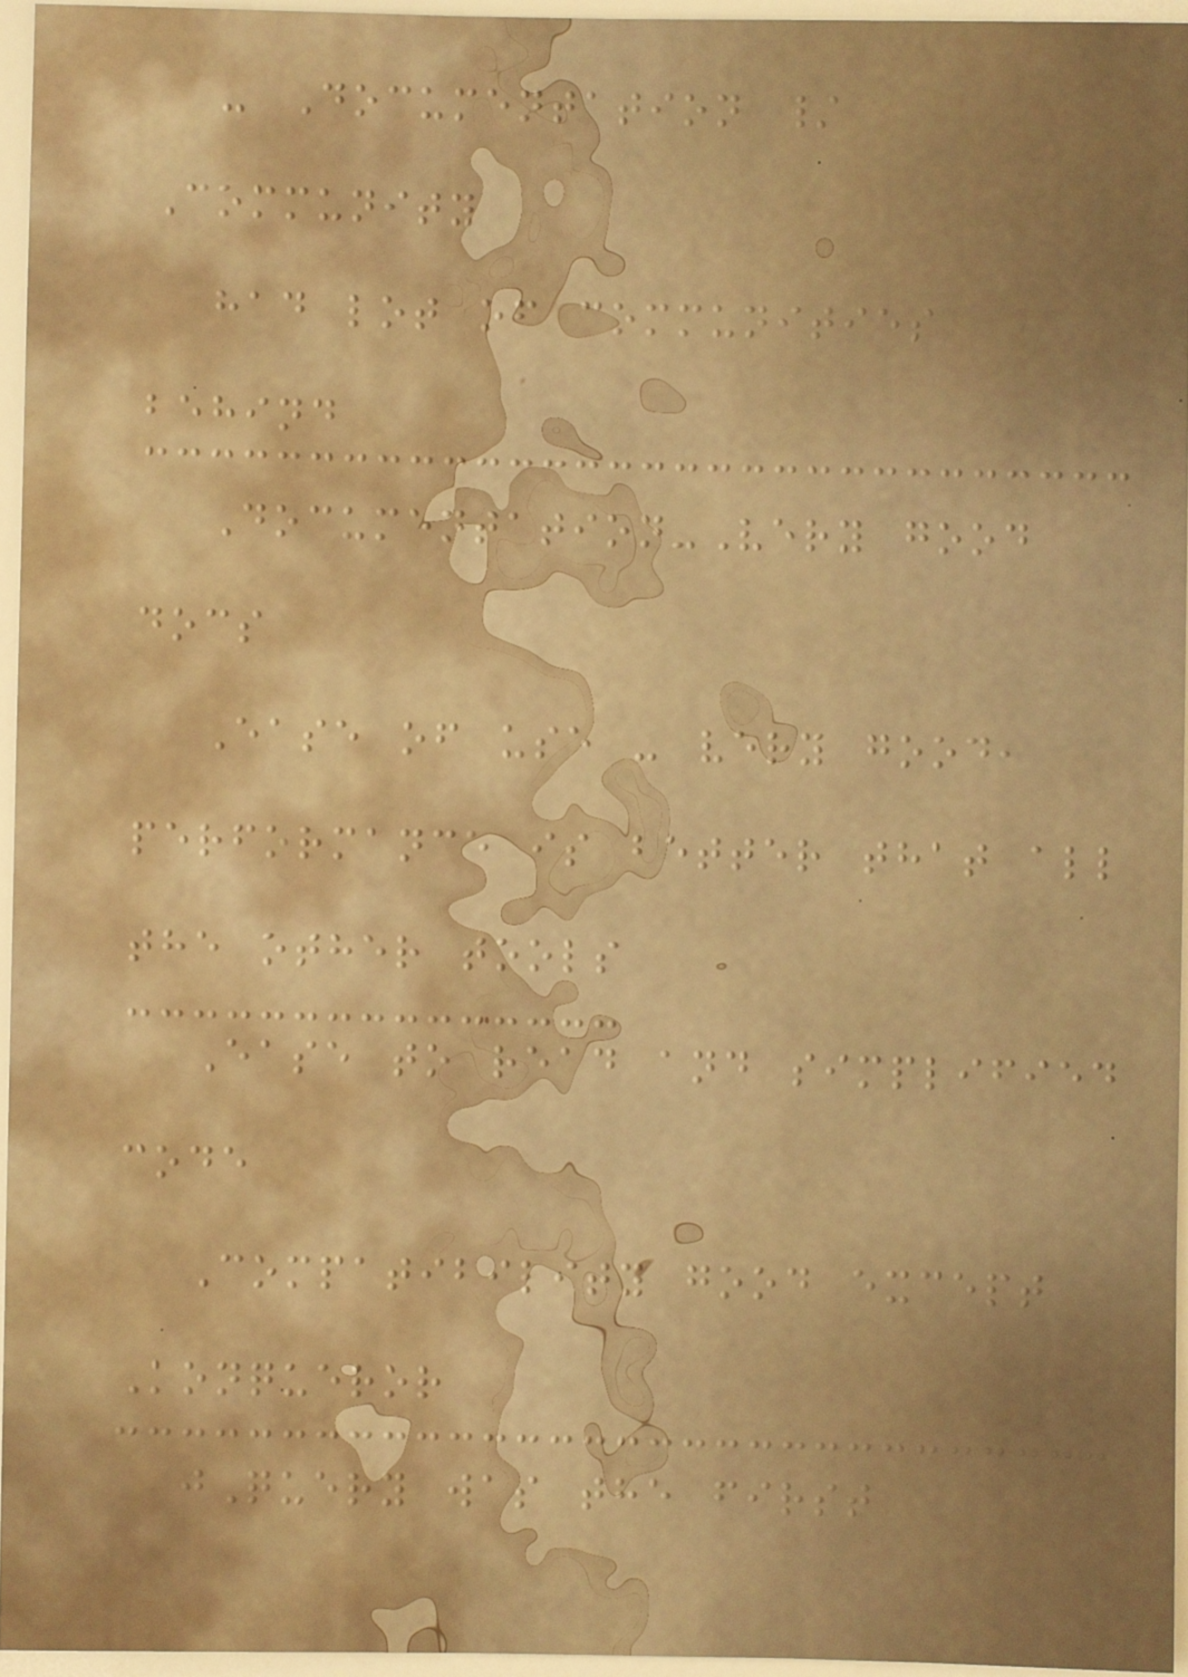- Documentation /
Community
had lot of communities
behind
Documentation-Very good
docs
Ease of use - very good,
performance is better that all
the other tools
Ease to read and simplified
code
Compatibility good except
Konqueror
jQuery was the first
